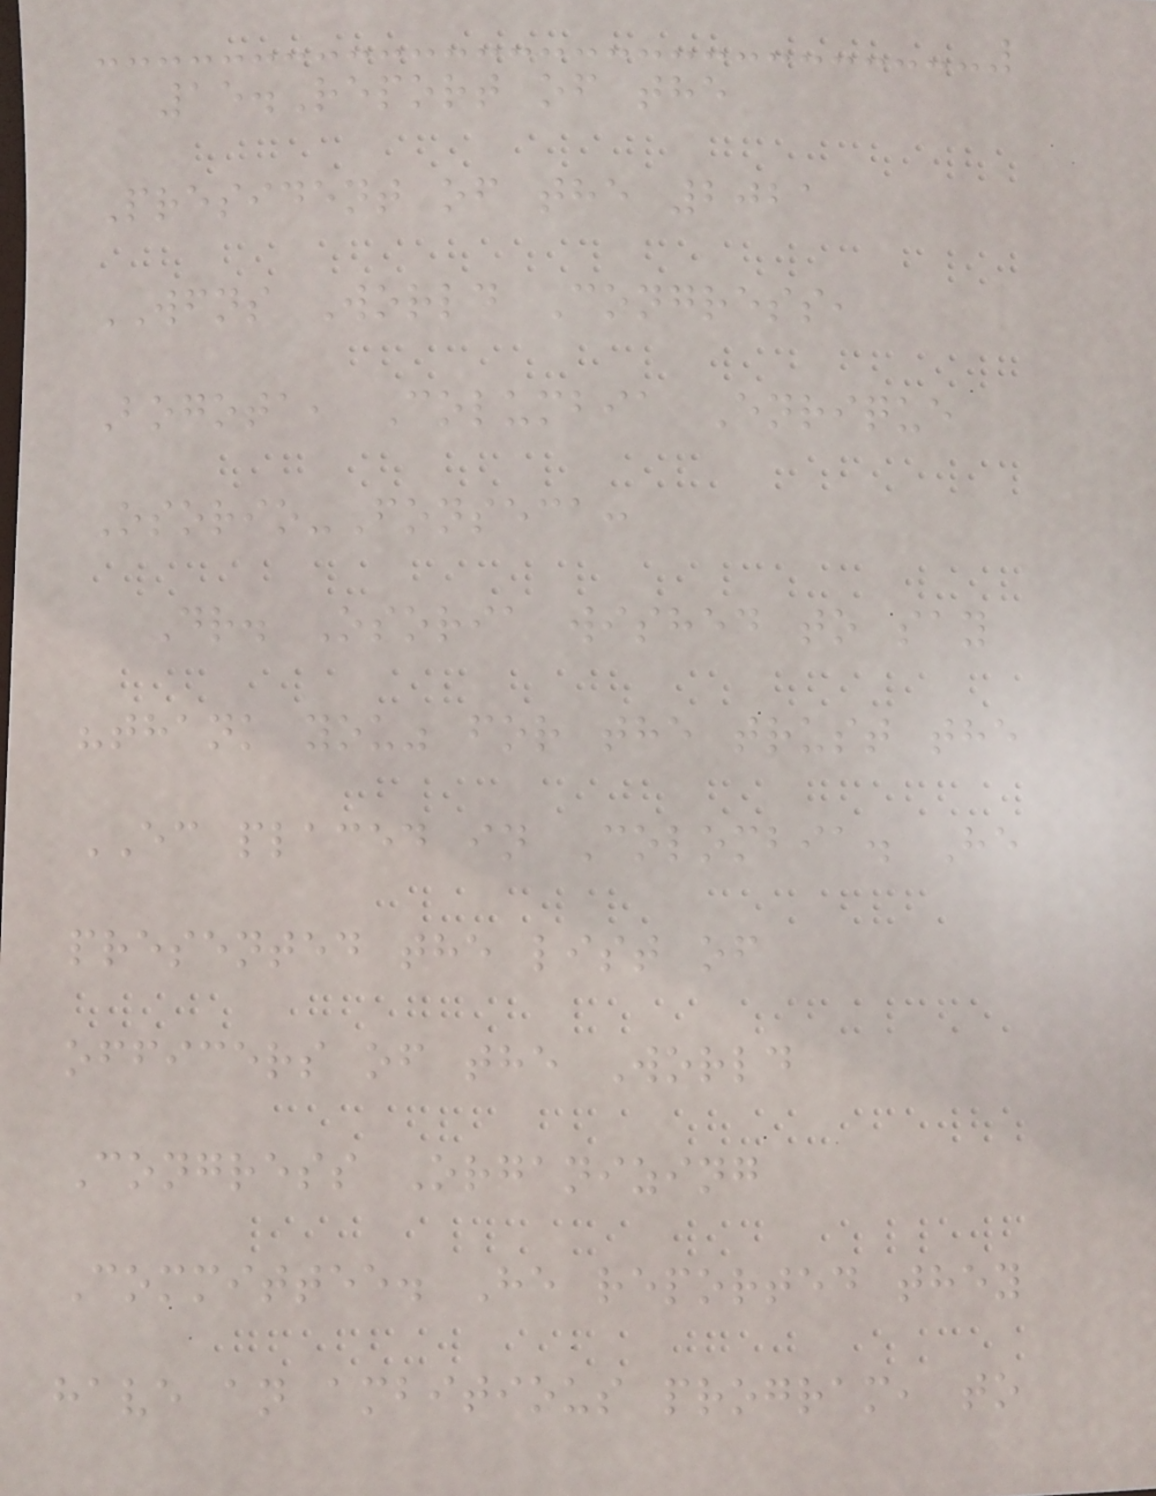15.Report of the
President of the 2021
WFNS World Congress,
Bogota, Columbia Enrique
Osorio-Fonseca:
Dr. Osoria wished to say
"thank you" for the trust the
EC placed in Colombia. He
presented the list of
officers of the World
Congress Organizing
Committee. He reported they
have an ambitious program, to
